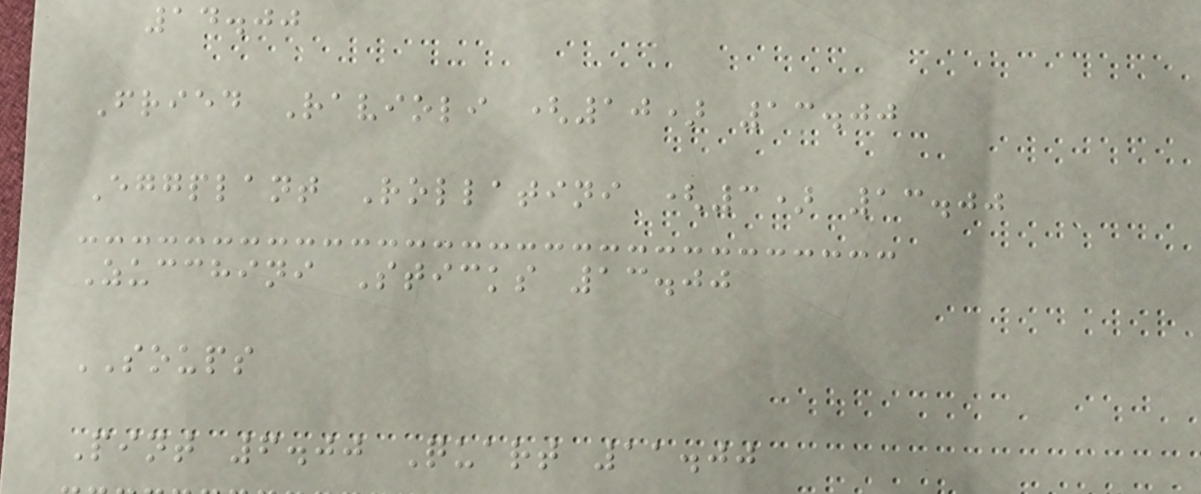14.00
Fried Ravioli (10) 13.00
Eggplant Rollatini (3) 13.00
Zucchini Sticks 13.00
SOUPS
Pint 6.00 Quart 11.00
